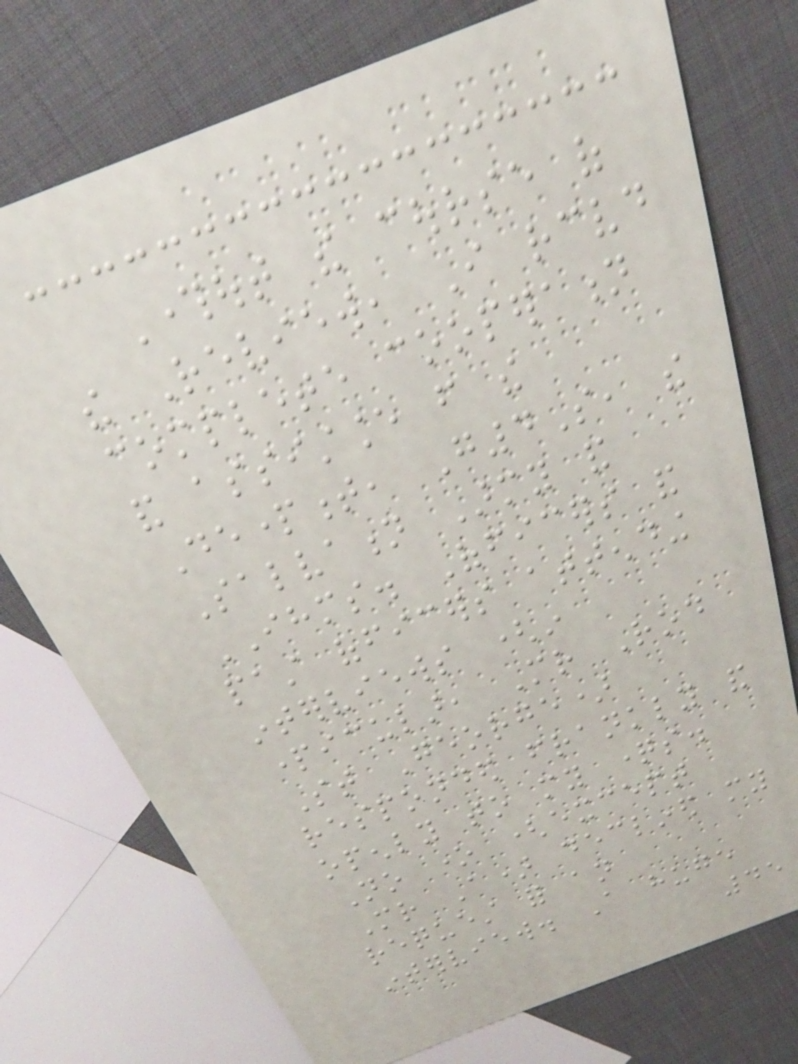Throughout the course of
the Review, I received
complete cooperation
and assistance from the
Department, G4S, the
Salvation Army and
IHMS. Officers and
past officers attending
interviews (in
particular, Mr Rod
St George)
responded frankly and
openly to my questions.
No one (except
Mr A) declined my
request for an
interview. A huge
45
